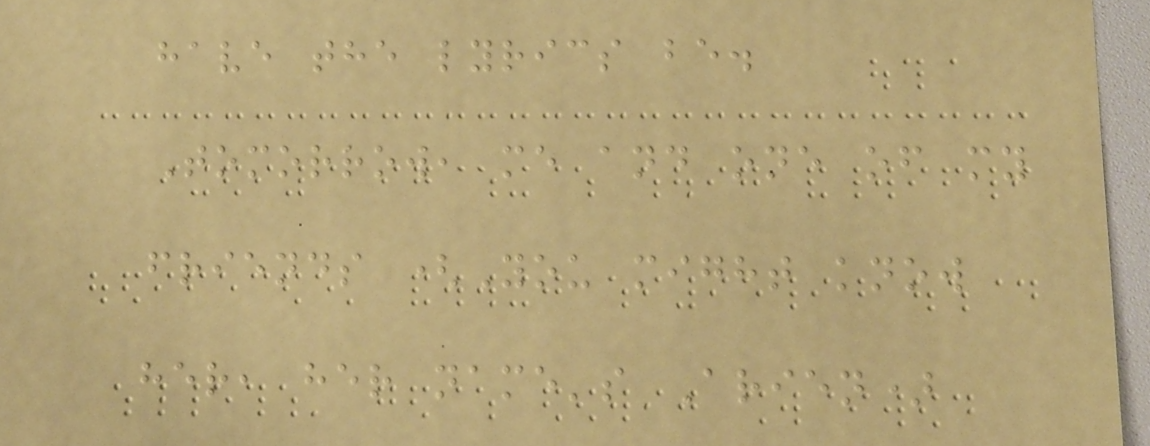have the lyrics be.
Tomorrow, me and one of my
friends (You might know
her, her name's Arien)
